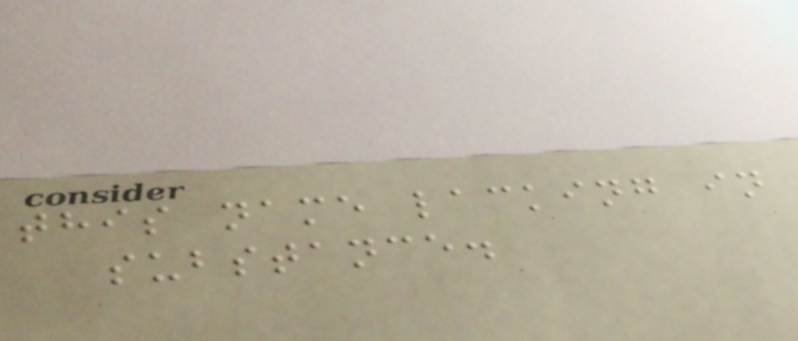this name lacking in
substance.
